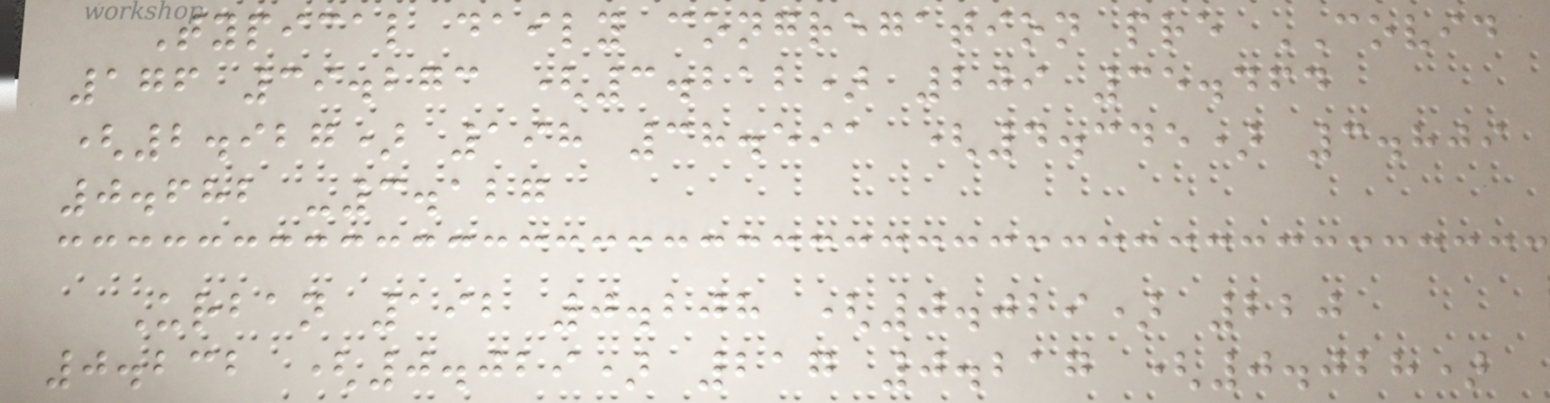Typical daily congregation pre COVID
176 39.273 (3.212) 209 35.464
(2.927) 198 38.591 (4.345) 3.809
0.682 -3.127
Urban 192 0.208 (0.029) 220
0.232 (0.029) 217 0.217 (0.028)
